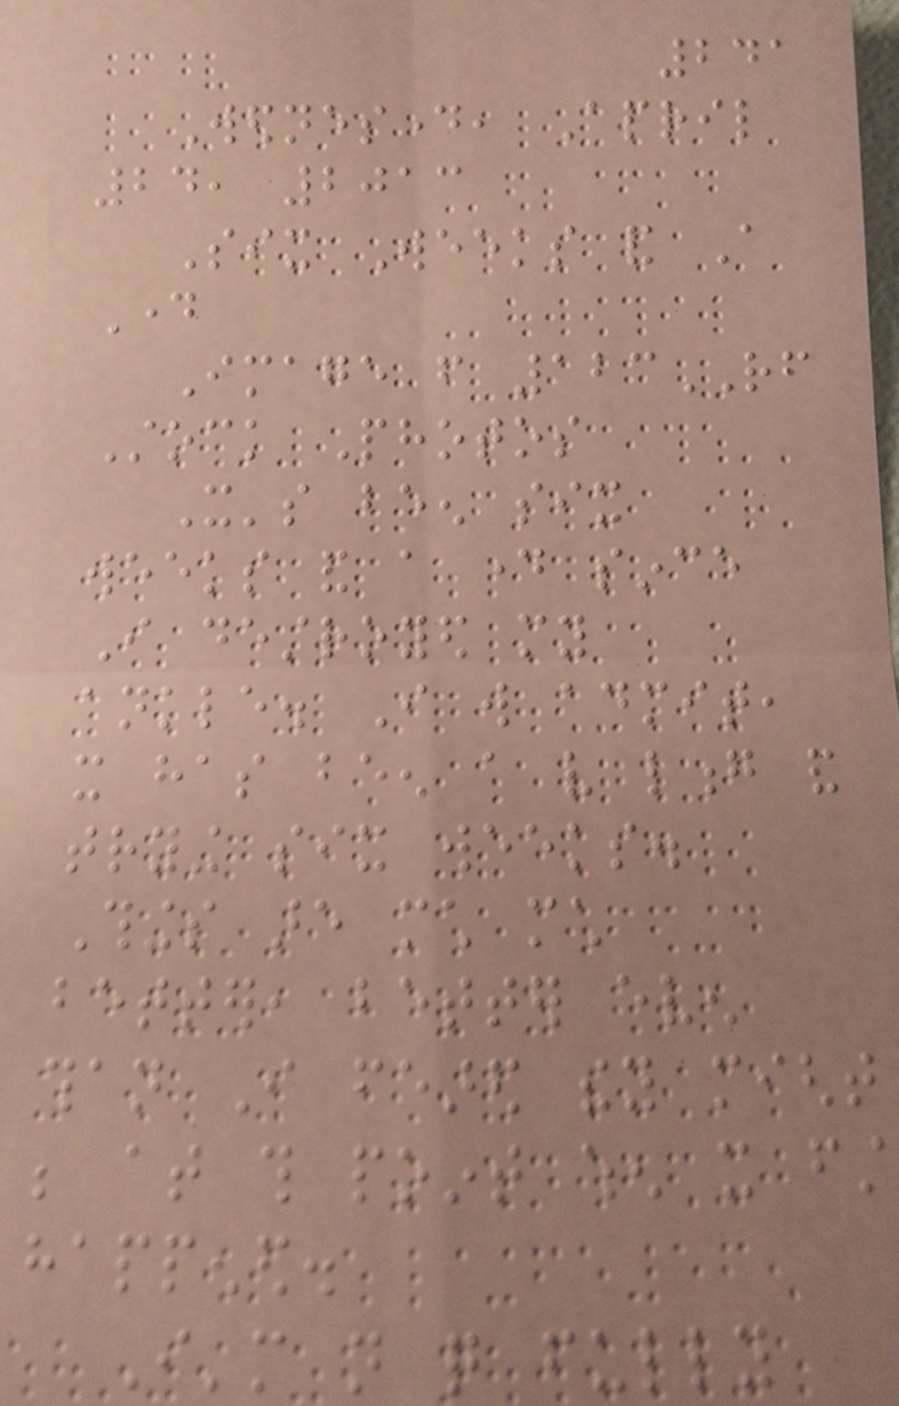241
Wednesday, April
24, 2013
Six Weeks and A
Day
Image from 123RF
Stock Photos
It's been six
weeks and a day since
I destroyed my
ankle. I will admit,
it has been a very long and
trying six weeks.
Things are much much
better, better even
than I feared they might
be at this point when it first
happened.
I'm not quite fully
